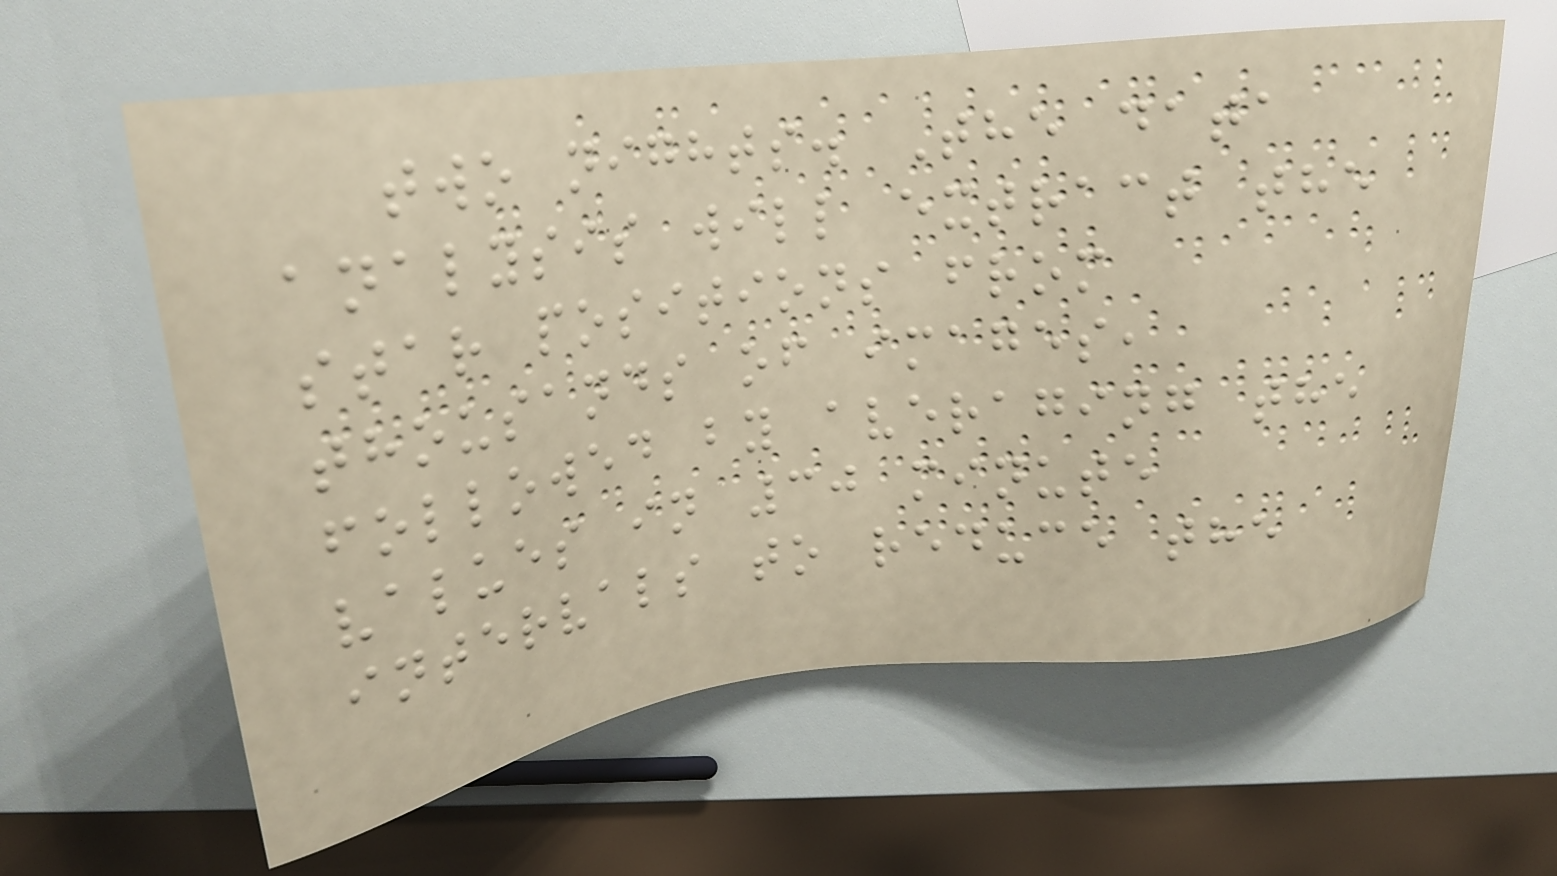two nights. The data
analysis will extract the
star positions from
thousands of images,
followed by averaging the
values in 30 minute
intervals to reduce the
